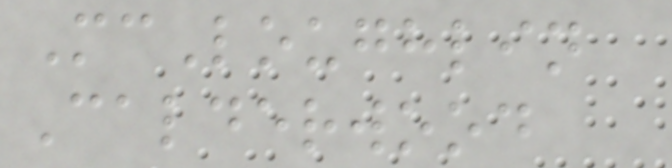McLoughlin
Calderwood
